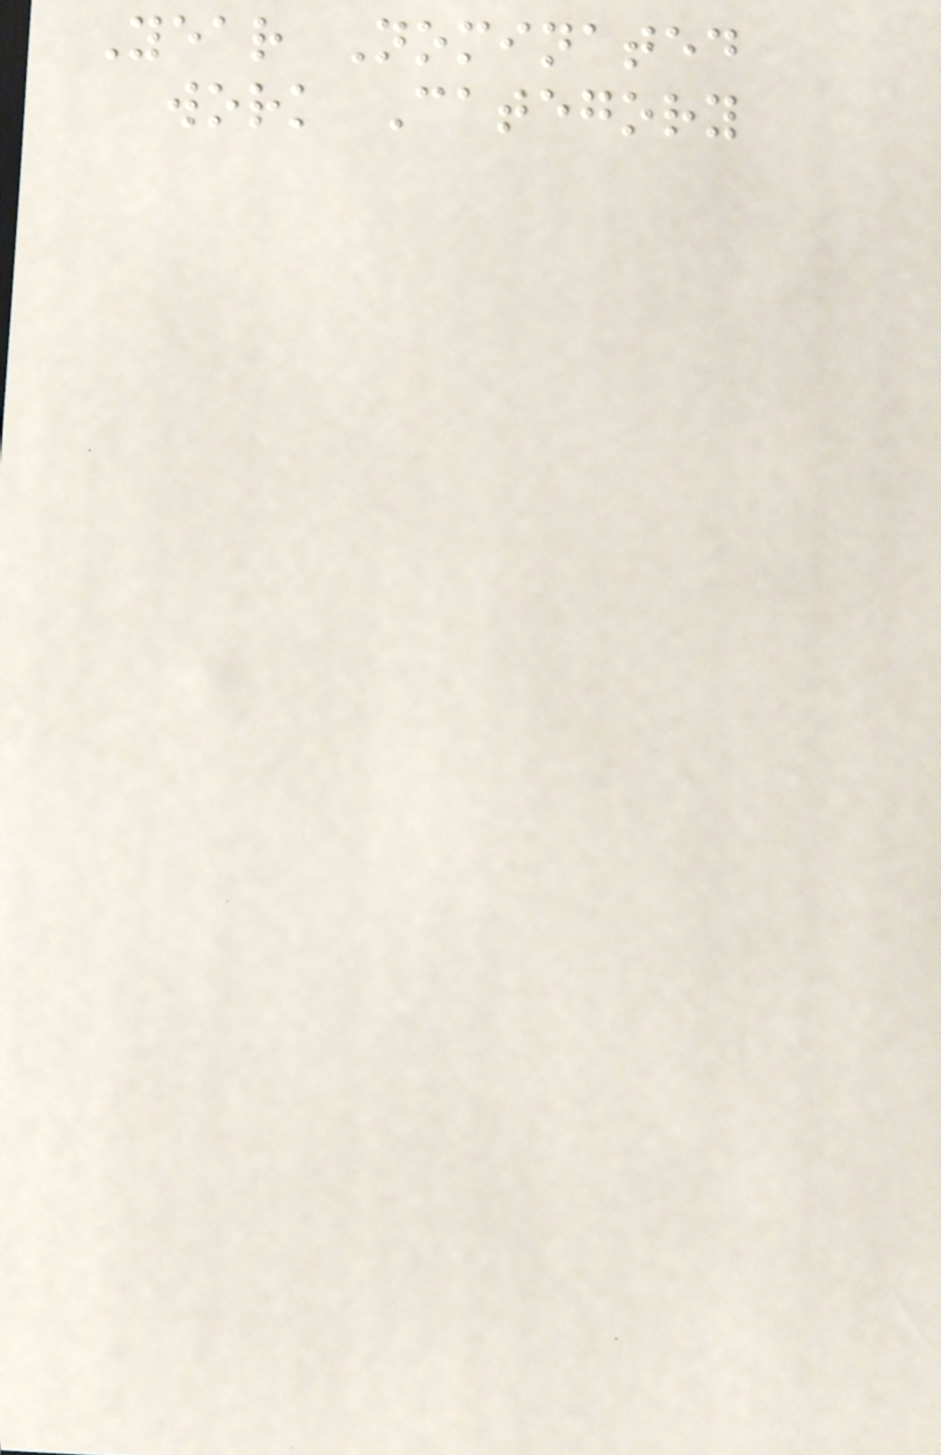Year Nominated
work Category
